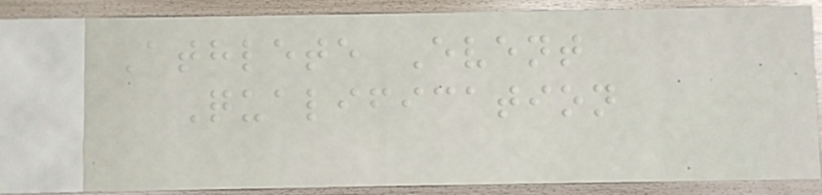Athlete Event
Qualification
